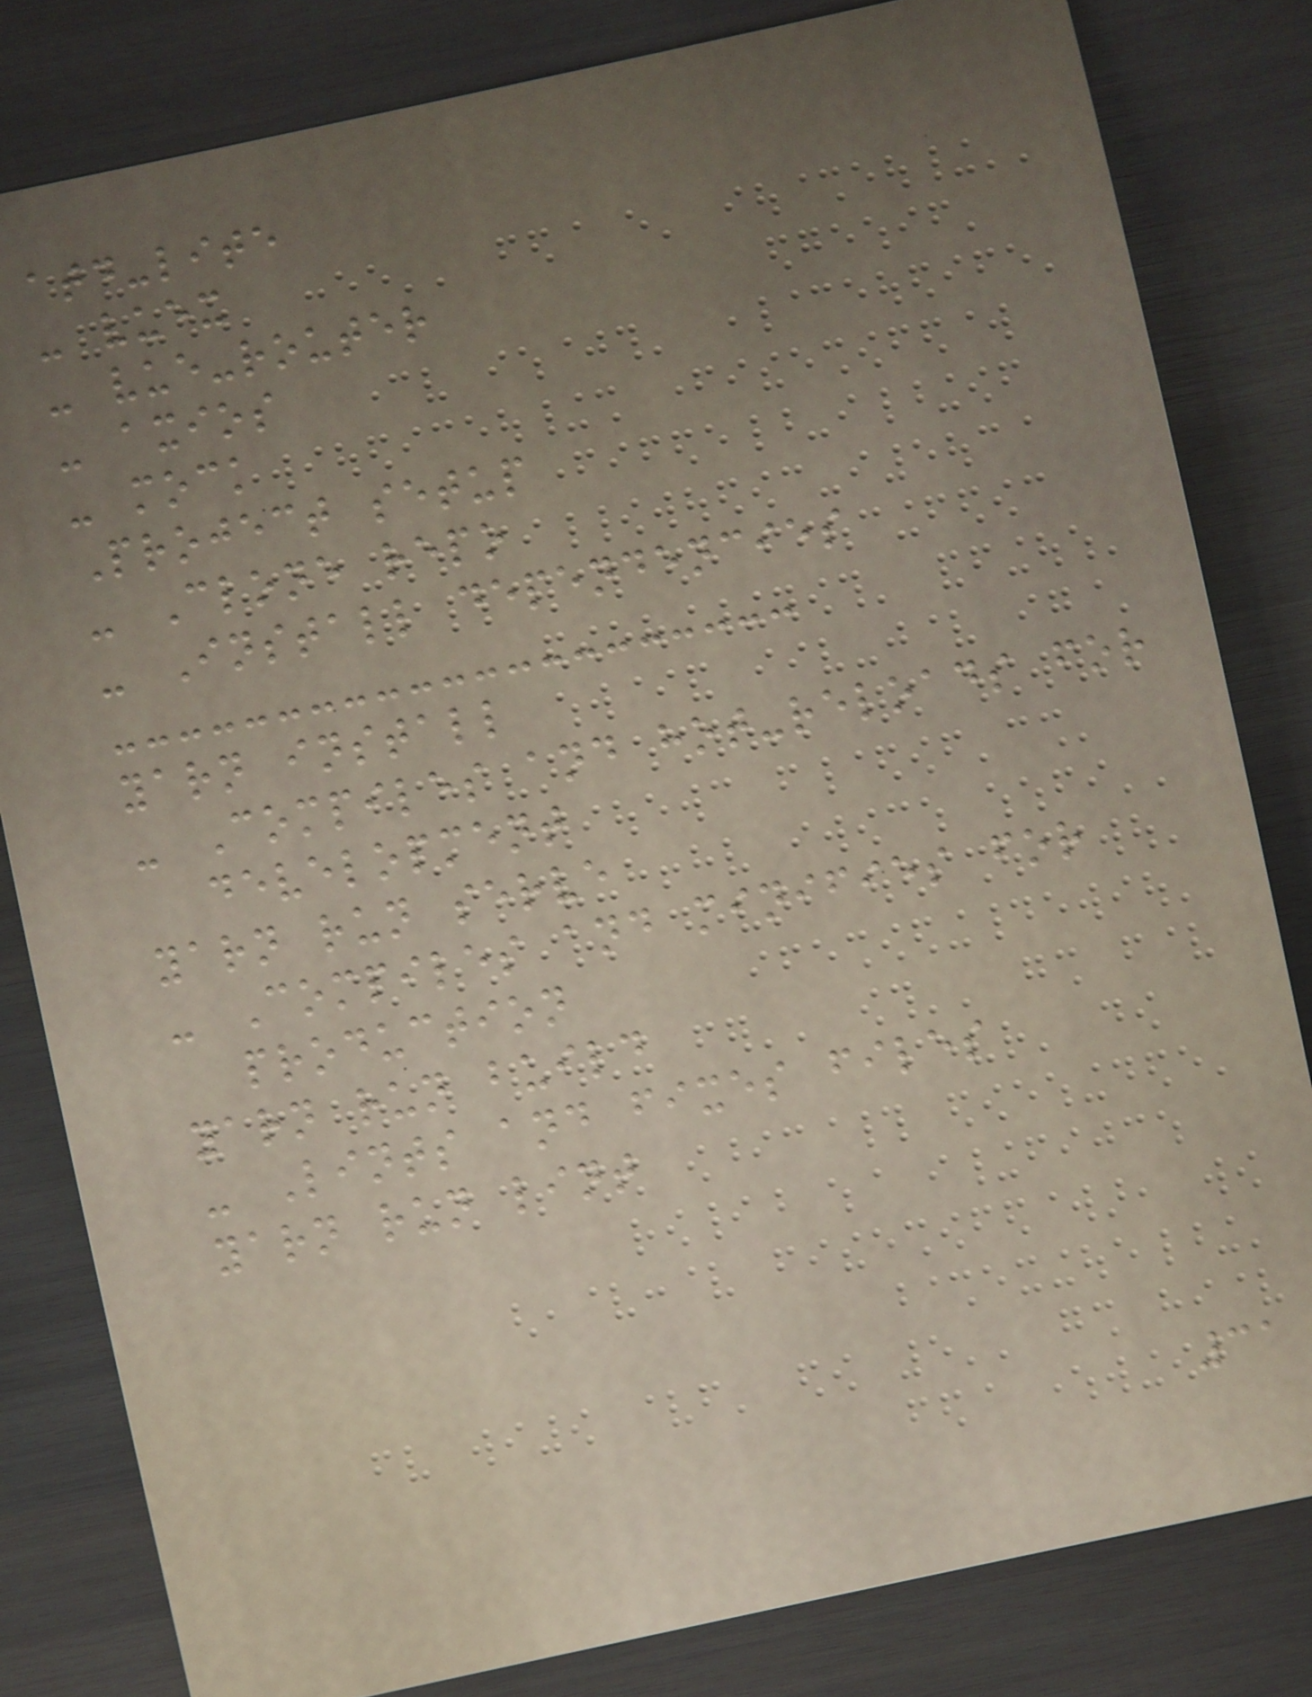atd-lite
- vuex
- vue-router
- axios
- mock
Project setup
- Clone repo
- Install dependencies
yarn install
- Compiles and hot-reloads for
development
yarn run serve
- Compiles and minifies for
production
yarn run build
- Lints and fixes files
yarn run lint
31
